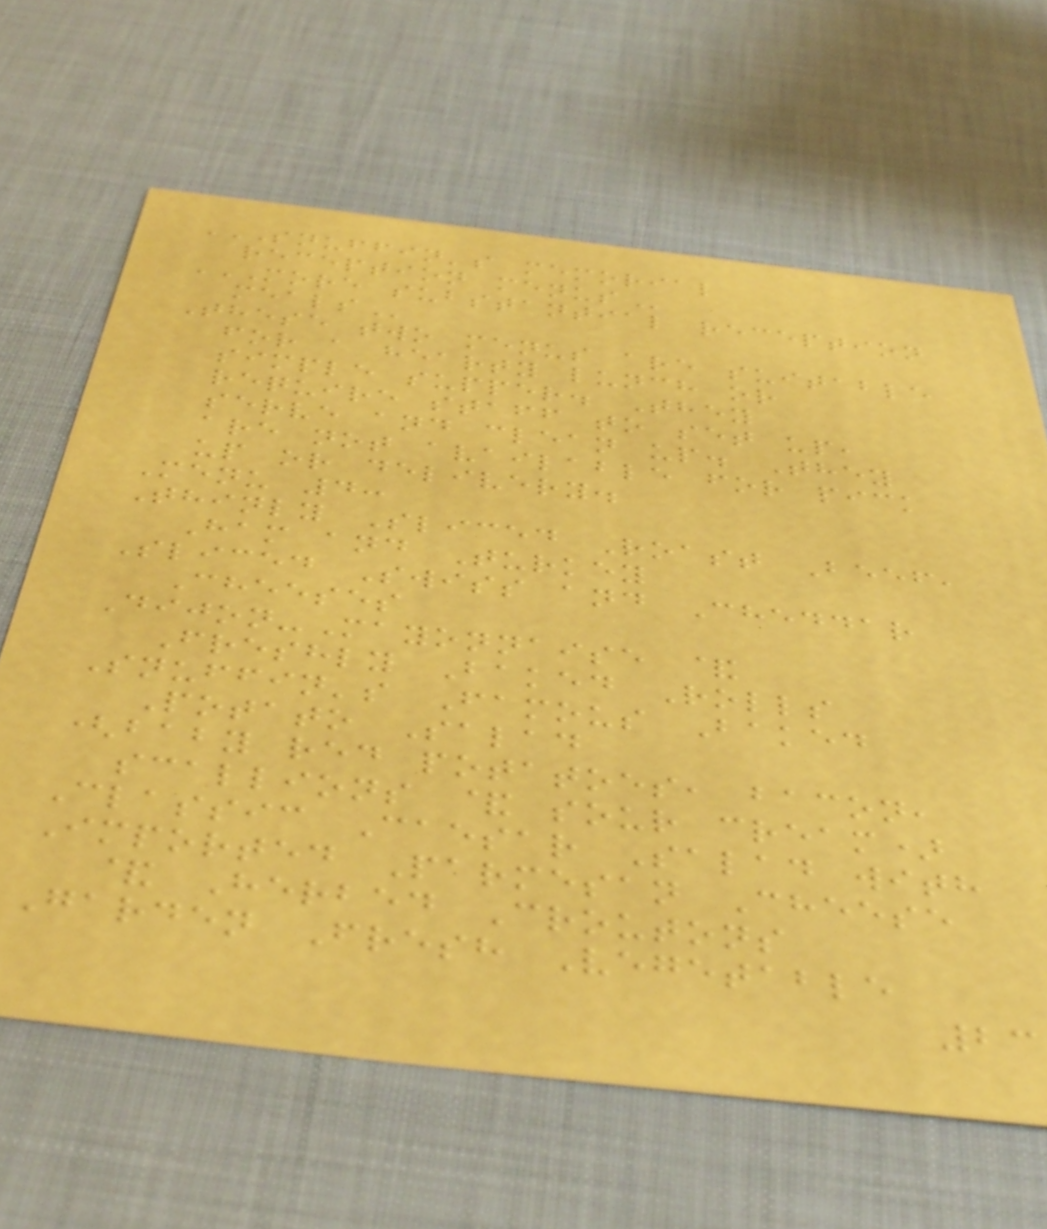SNUFFIN'S MEMORIAL
RECEPTION MENUS
MORE SUBSTANTIAL RECEPTION
MEALS
These two menus are suitable
for a hearty lunch or
simple supper. They
require staff to set up,
serve and clean up. They
are not available for pick
up or delivery.
Menu 4:
Thinly Sliced Roast Beef,
Ham and Turkey
Sliced Swiss and Cheddar
Cheeses
Dijon-Mayonnaise &
Freshly Baked Rolls
Snuffin's Famous Baked
Potato Salad
(baby red potatoes, bacon,
scallions & sour cream)
Classic Caesar Salad with
Imported Parmesan Cheese
& Herbed Croutons
Garden Fresh Vegetable
23
